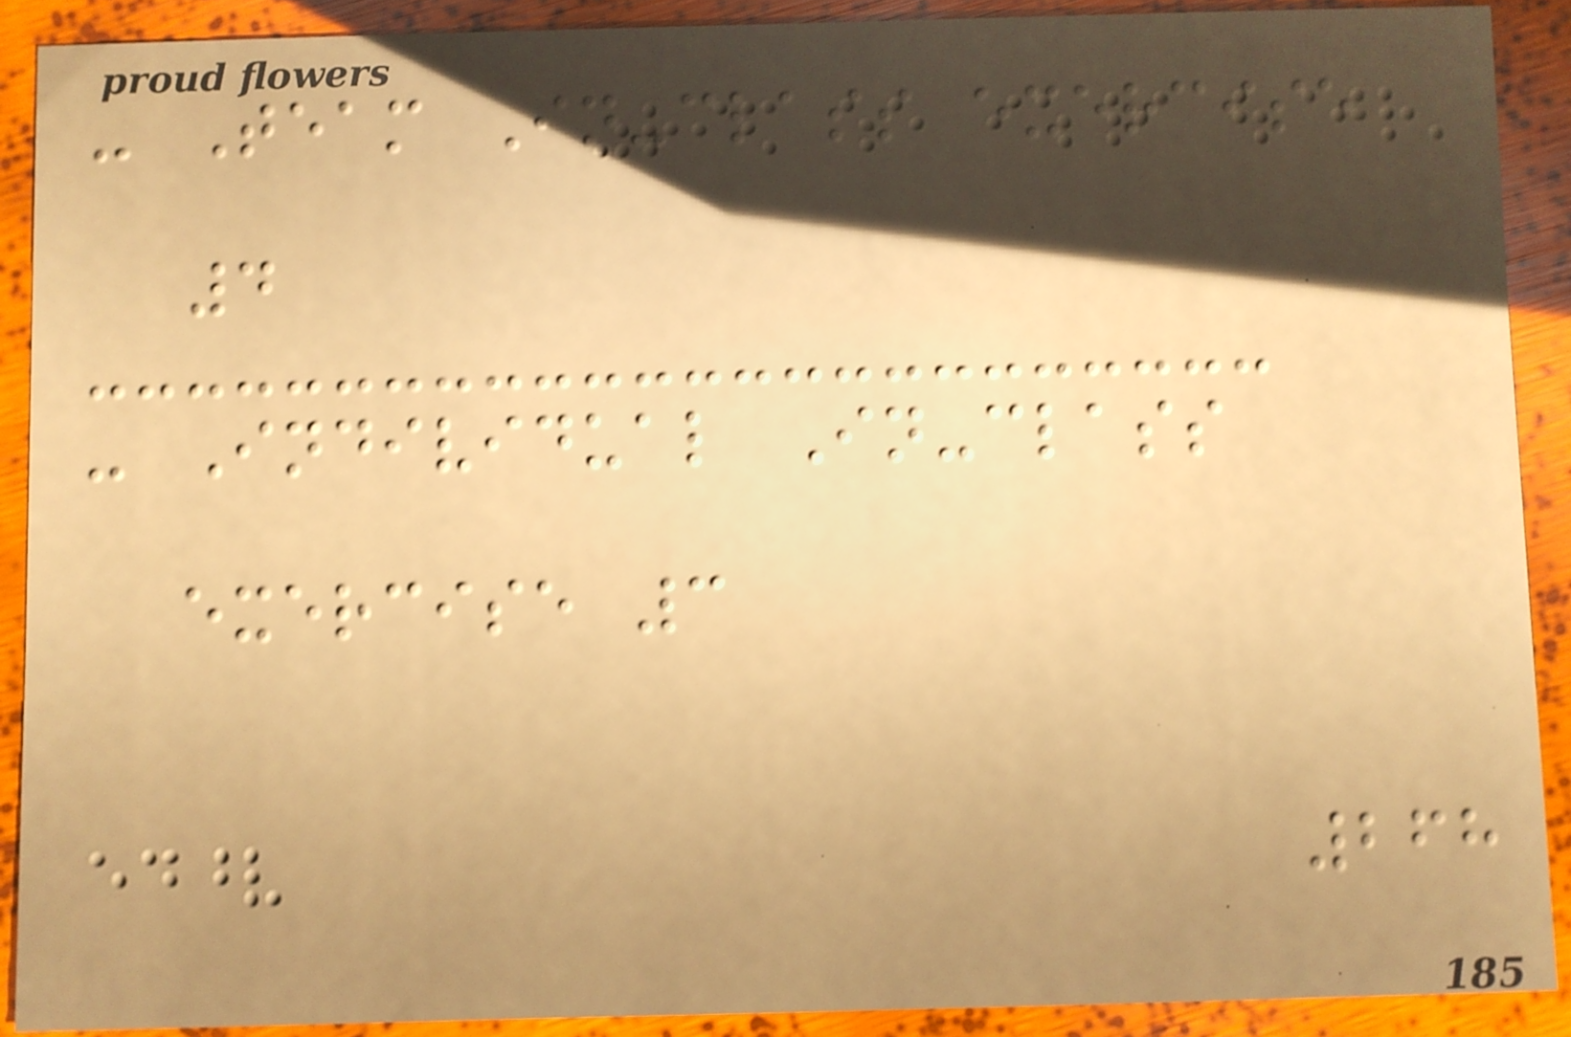- Team In-class exercise
4
- Individual In-class
exercise 3
268
